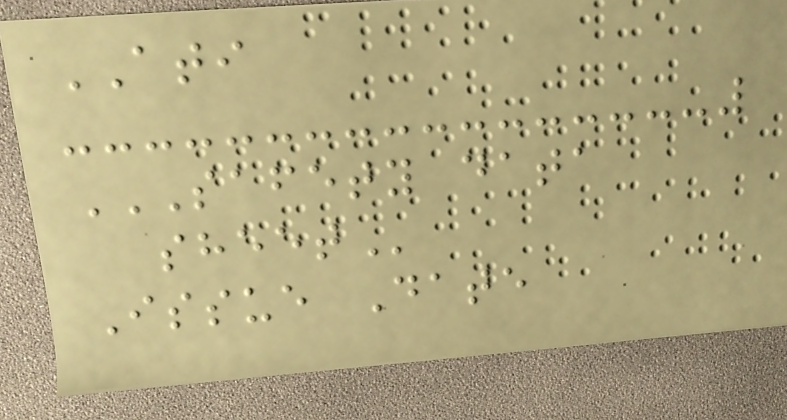ATI
SAFETY DATA
SHEET
Issue Date
